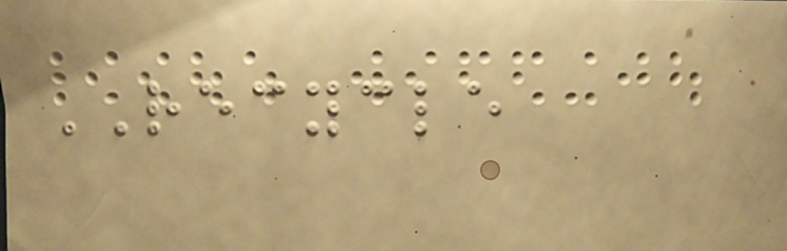RECYCLE
